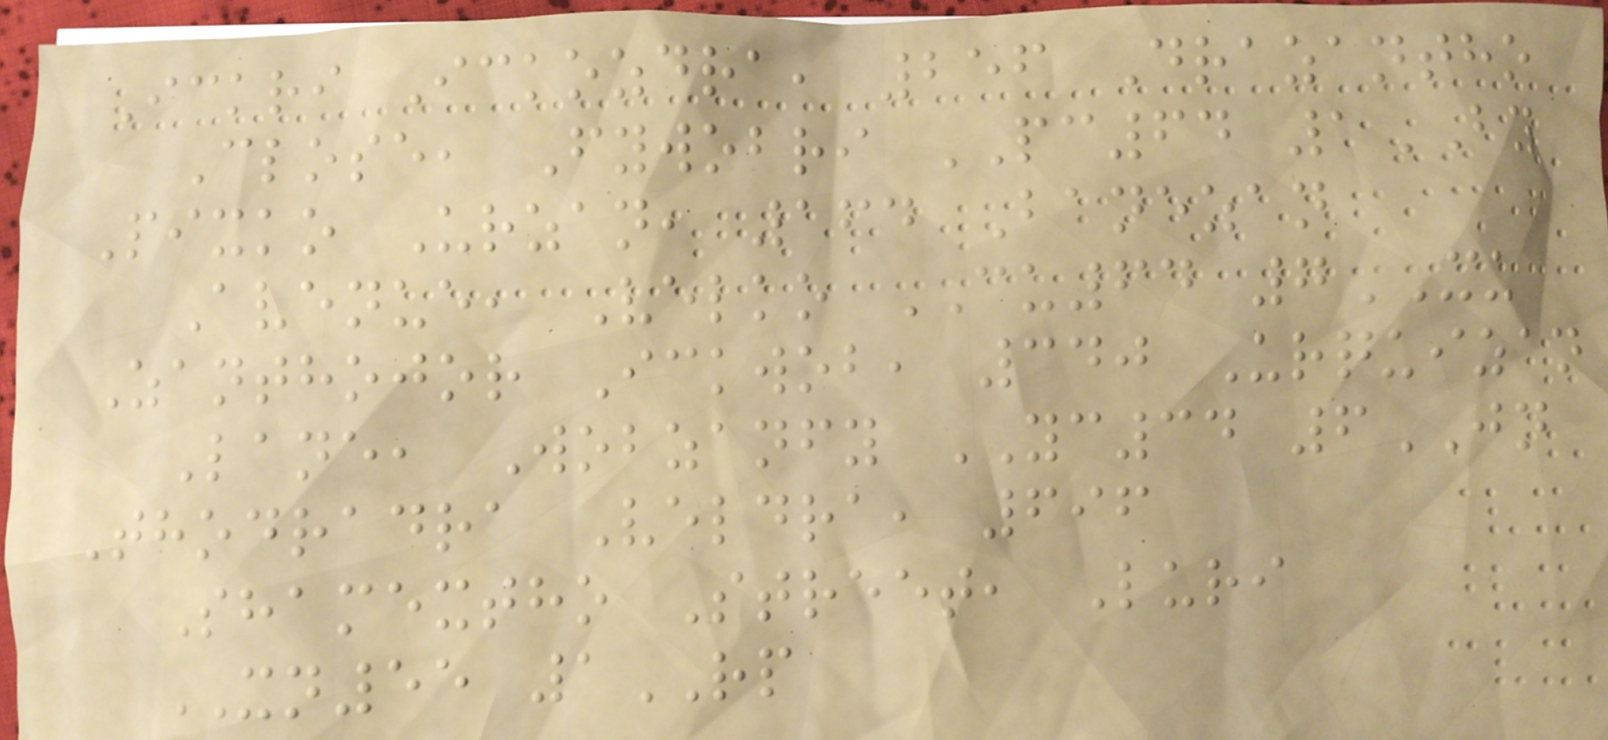Ickri Ickozdra, 256 Drazantho
Close, Fywobri PC64 1BY
Pixko Urzan, 164 Banezan
Avenue, Velko CU64 7XU
Zanthojor Ickwob, 340 Urquizan
Lane, Wobzanfy YC34 6JN
Thodradra Veldra, 696
Shamextho Street, Luri
XN55 1RP
